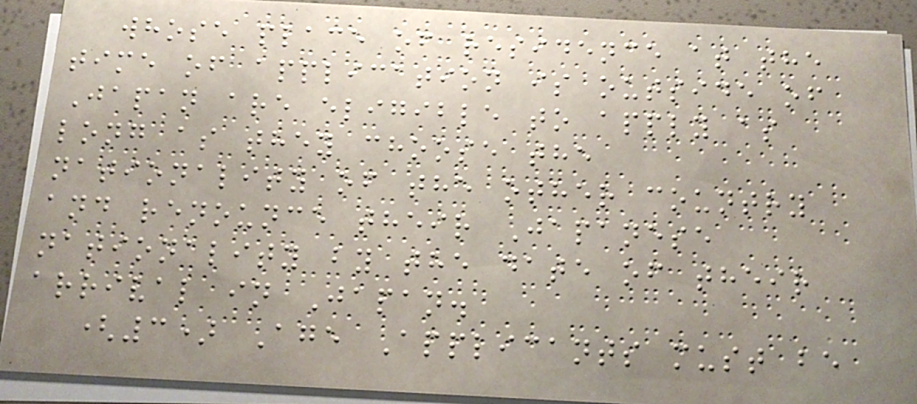whose place of residence at the
time of application is outside of
Japan are eligible to apply as
long as they choose the
nationality of the other country
and renounce their Japanese
nationality by the date of their
arrival in Japan.
(3) Age Applicants must be
